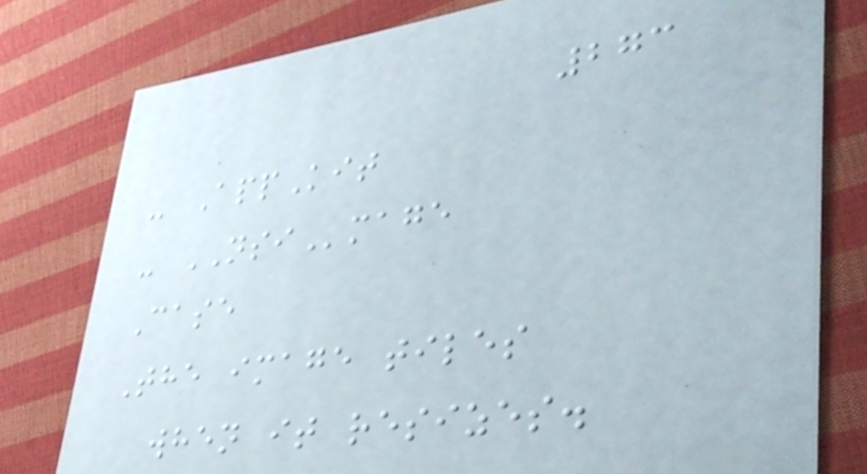273
- AppKit
- NSImage
Case
The image tiles
when it resizes.
